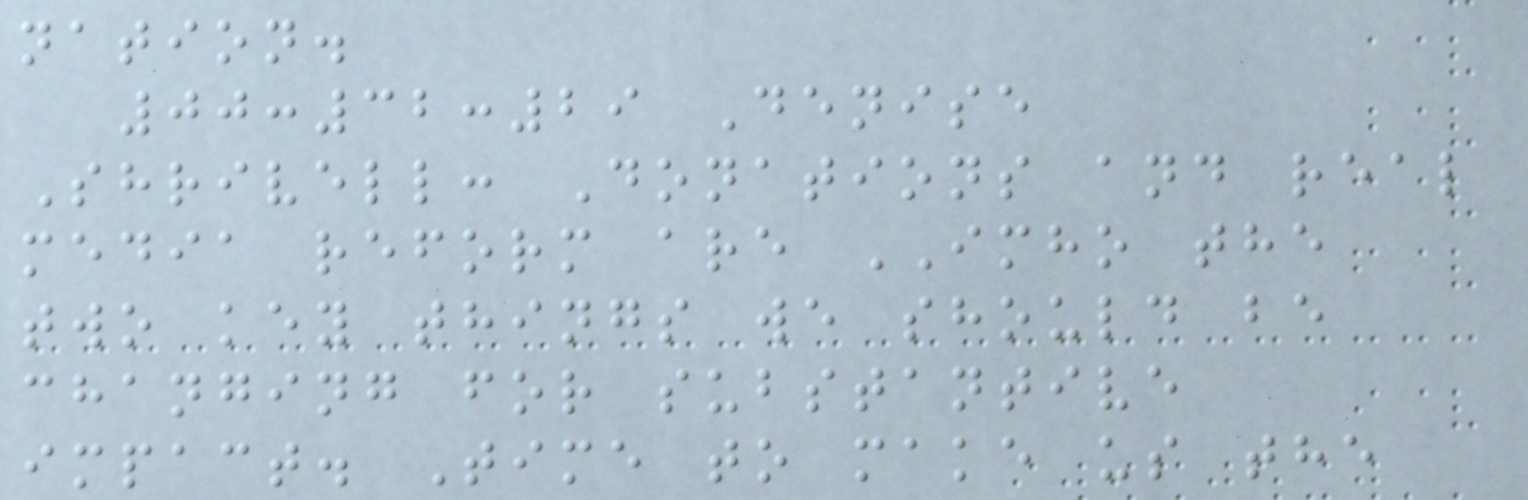nation.
00:32:29 Denise
Shrivell: Donations and real
media reform are IMHO the
two key things we should be
changing for substantive
impact. Time to make us the
